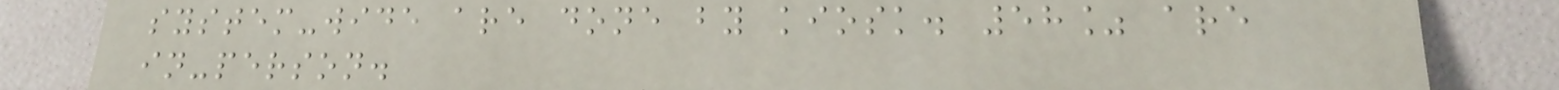system-wide are done by kiosk. 58% are
in-person.
